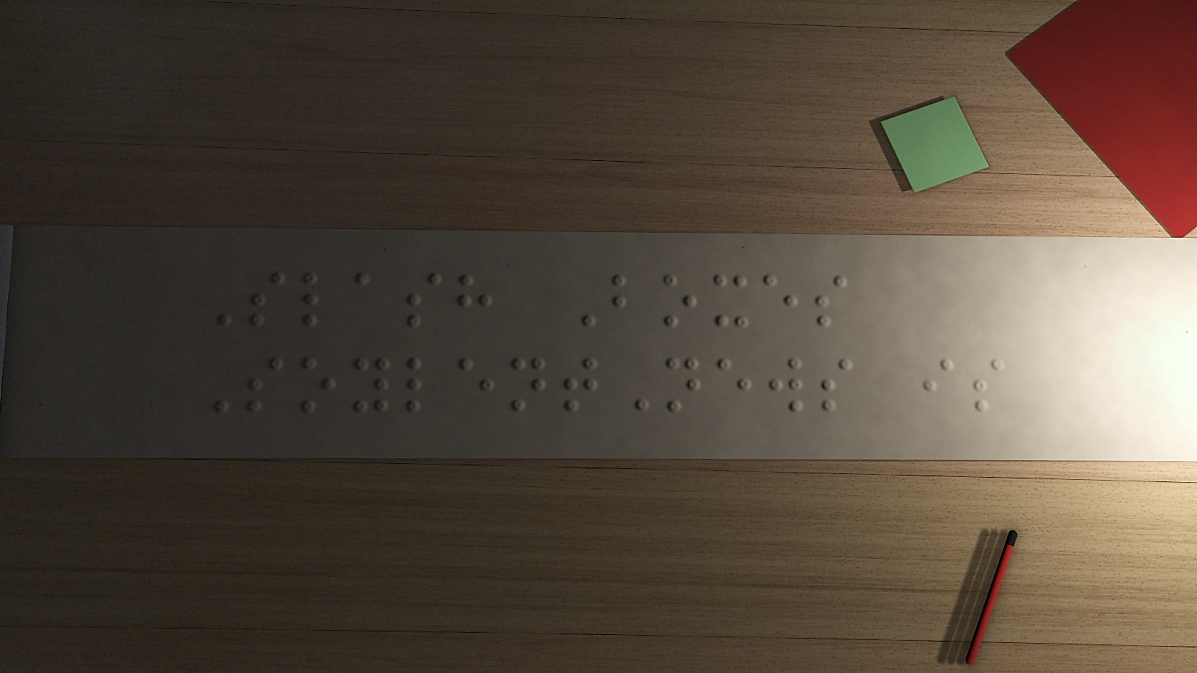Slash Boxes
SoylentNews is
